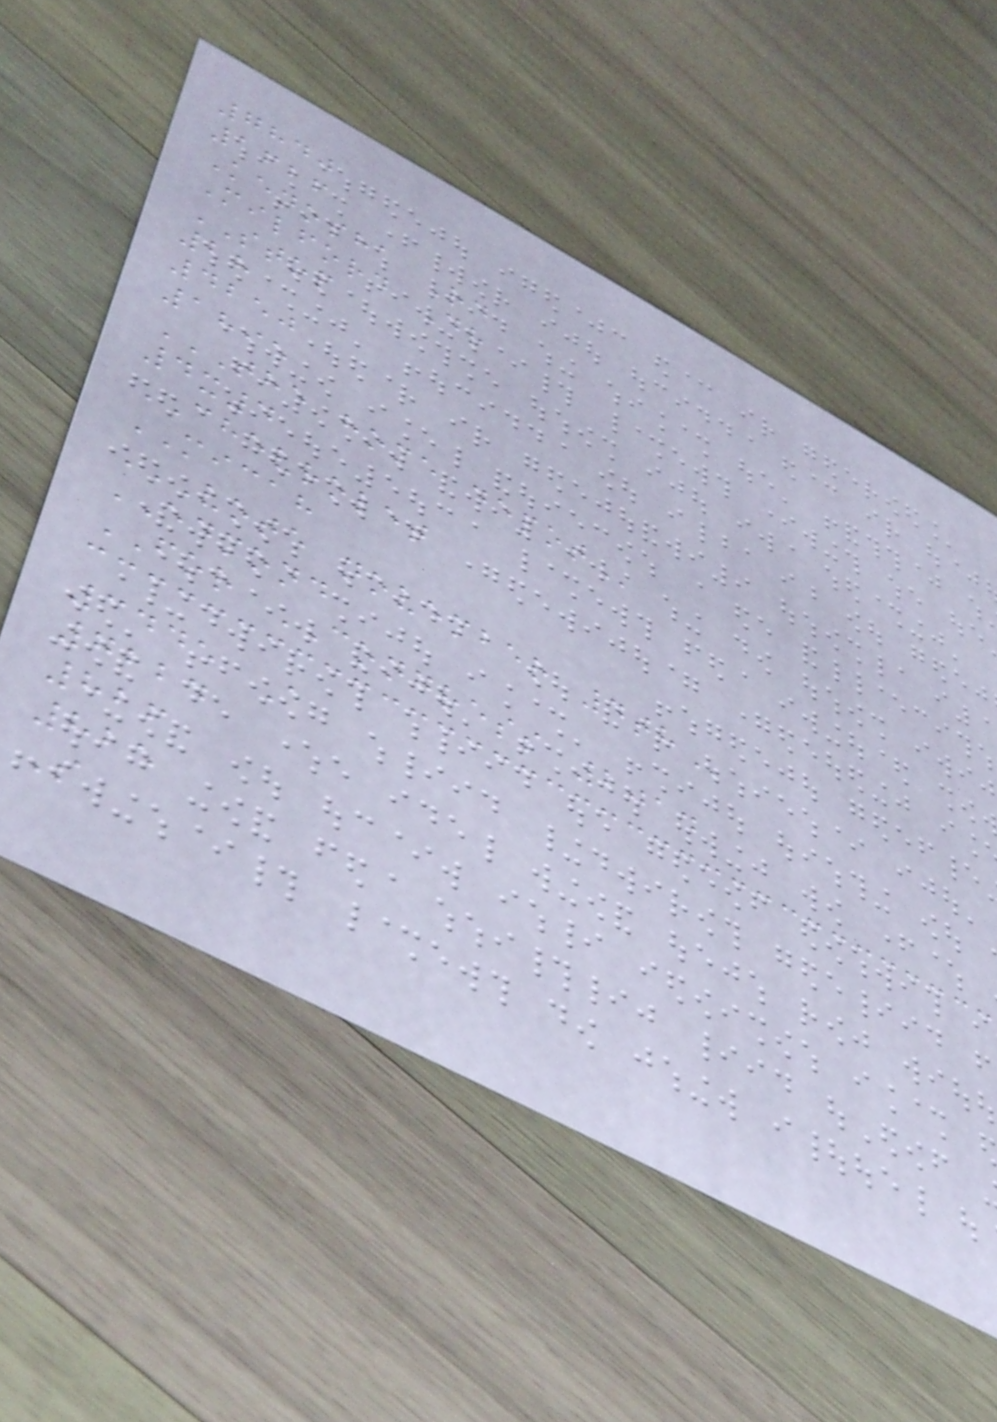7840
1626
Kenosha Rd
Milford Dr
STOP
28
4250
1895
THE HOME DEPOT
4x4
CHEVROLET
MICAH
VOTE NOVEMBER 4TH
EDMOND
FOR CONGRESS 2014
3445 A
7224
826
825
S
